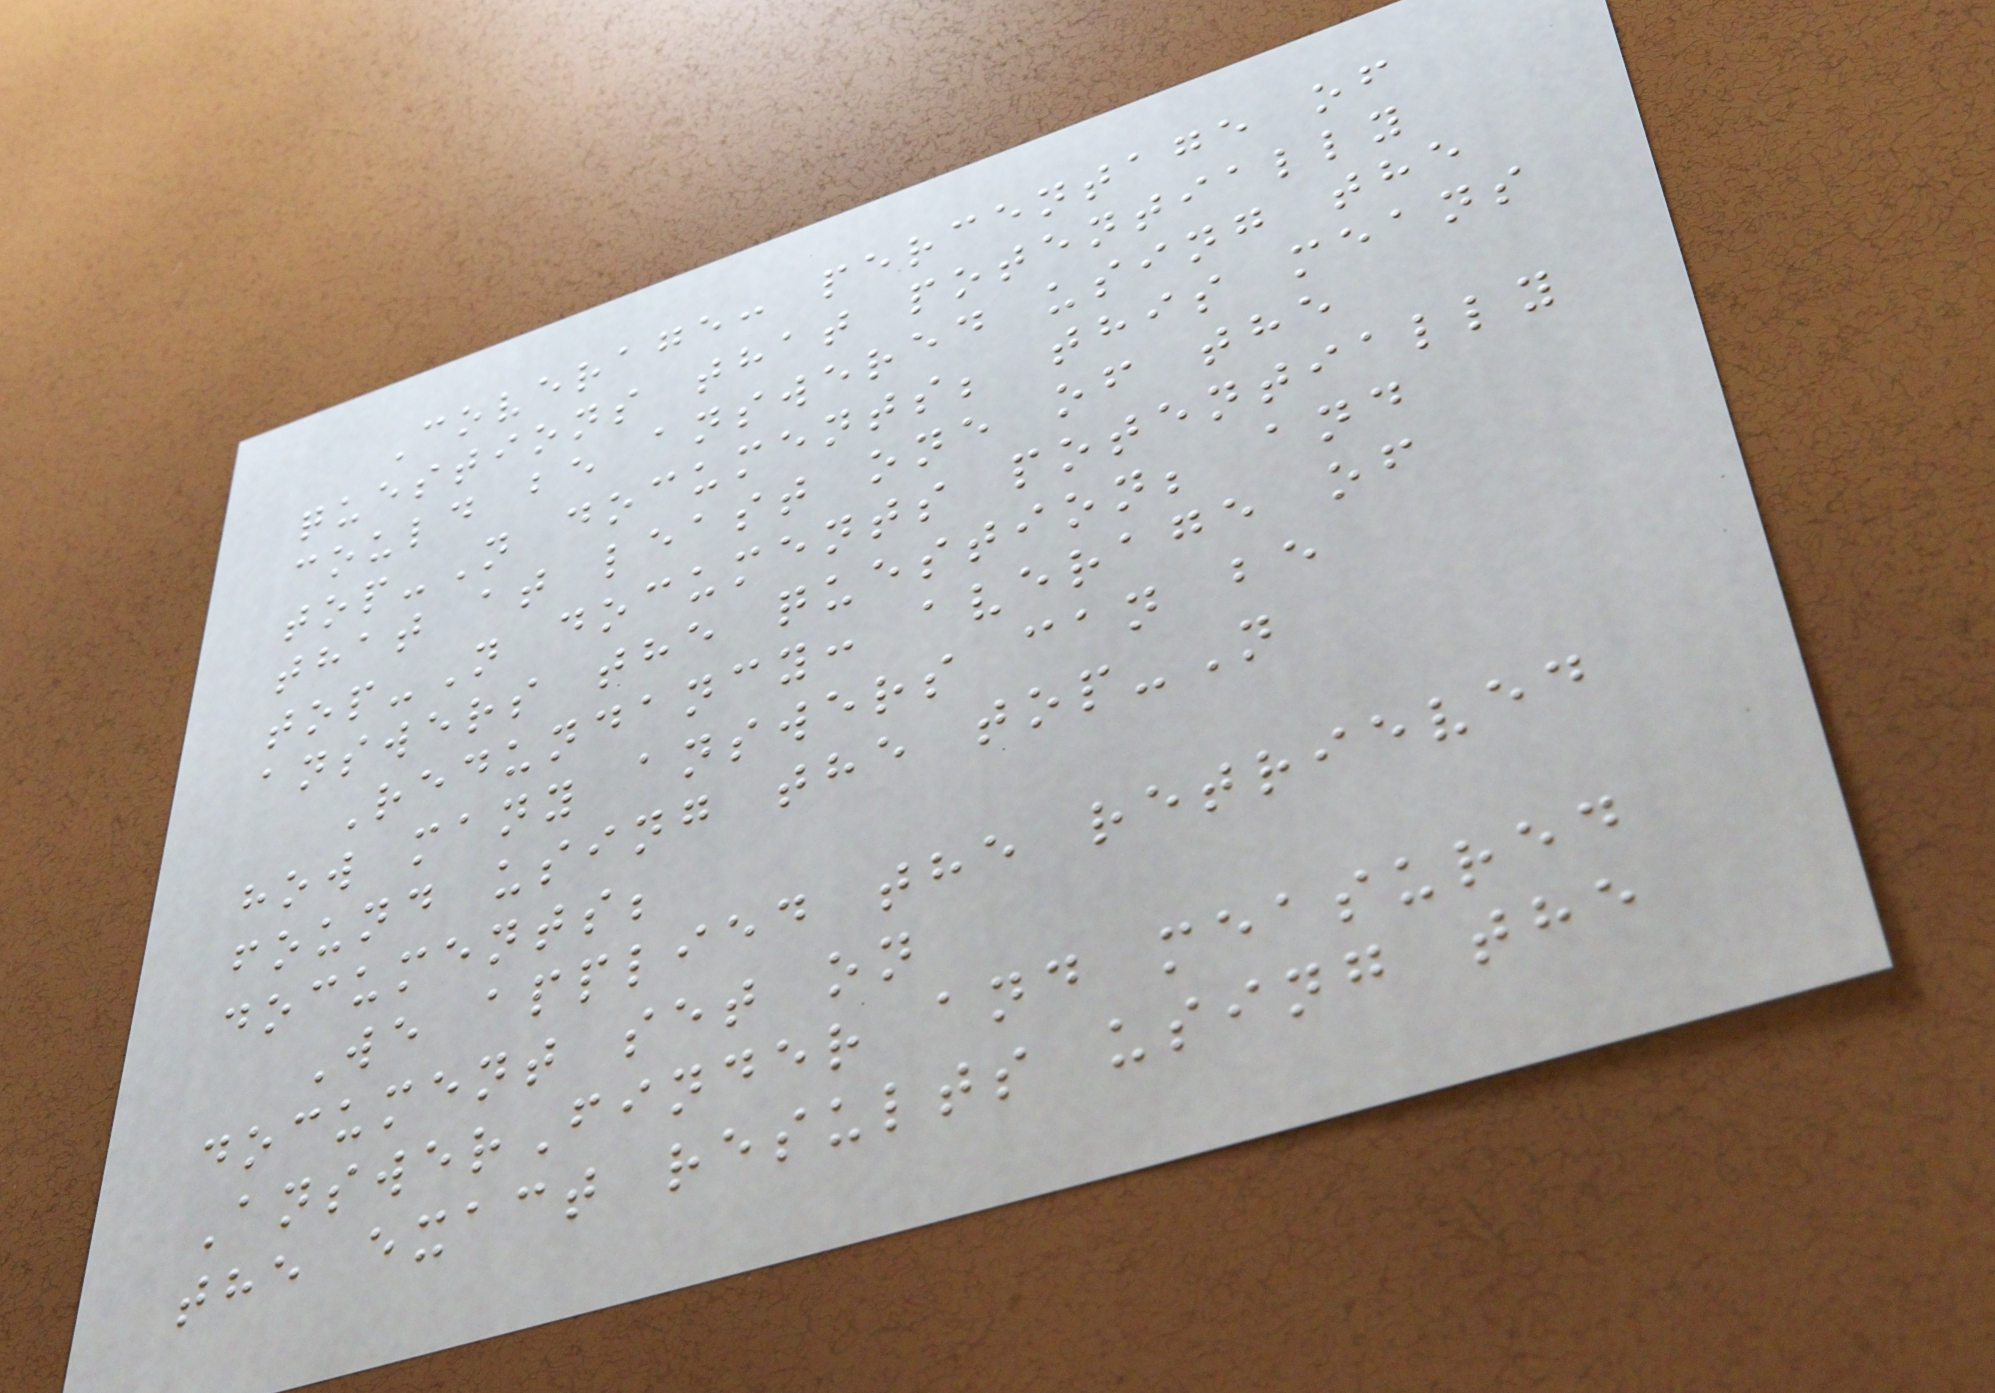Coverage: percentage of
questions that potentially
could be answered using the
top-N documents; this means
that at least one of the
top-N documents potentially
answers the question; and
Redundancy: average of
how many answers can be
found using the top-N
documents;
We applied the retrieved
document set on
AnswerFinder and measured
the exact results using the
